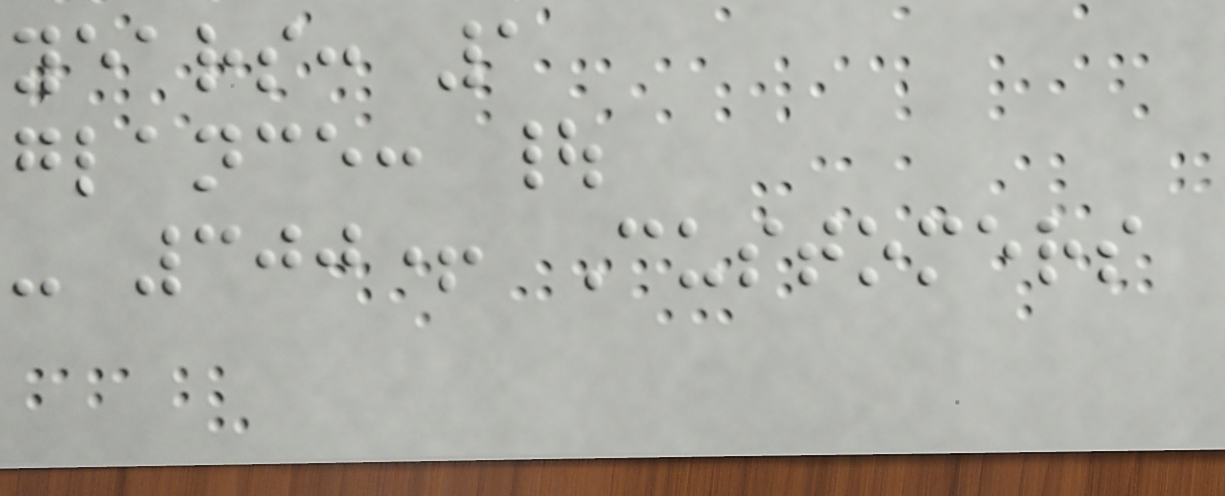years: 1
glance: |
- 300+ Customers
